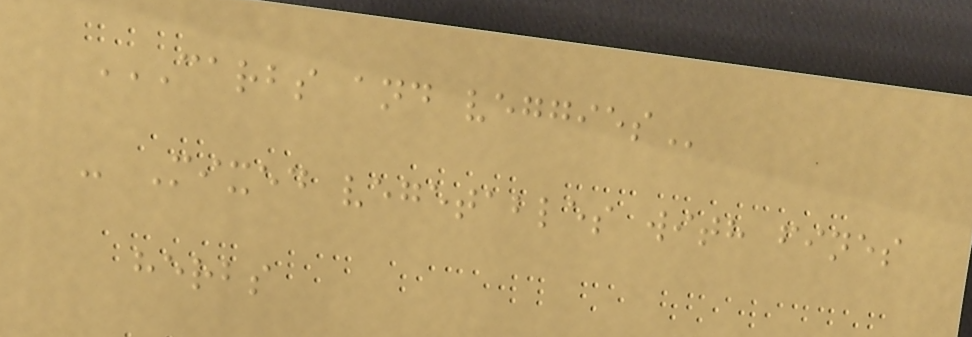CARBS AND VEGGIES
- Mixed vegetables with fines
herbs
